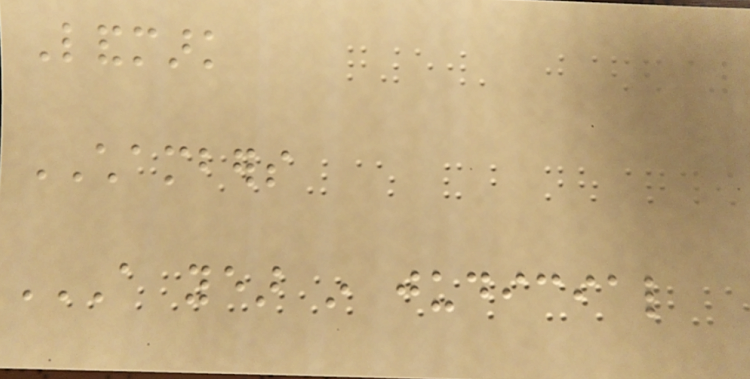Landmark
CHAMBERS
A YEAR IN JUDICIAL
